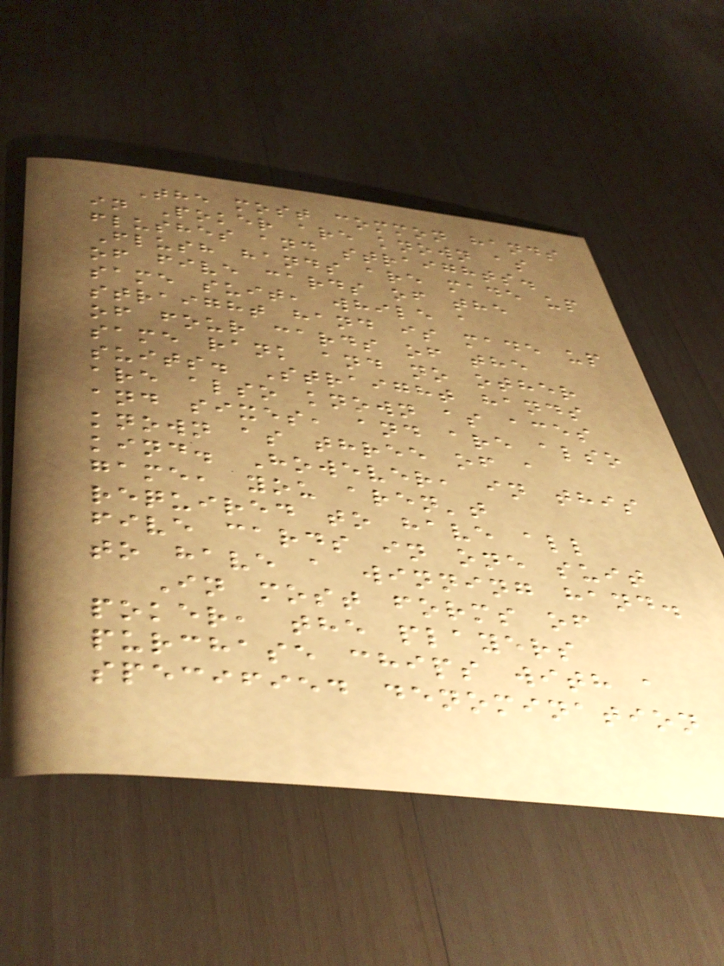The most common hands
in Poker are known as
flushes and straights.
Flush hands are made up
of five cards of the
same suit, while a
straight hand is made up
of four cards of the
same rank and no other
suits. Straight hands
are also known as aces
and sixes, and are also
known as three of a
kind. However, in this
game, you aren't
required to have all
five cards in one suit
to have a winning hand.
In most forms of
poker, the players
purchase chips with a
specified denomination
